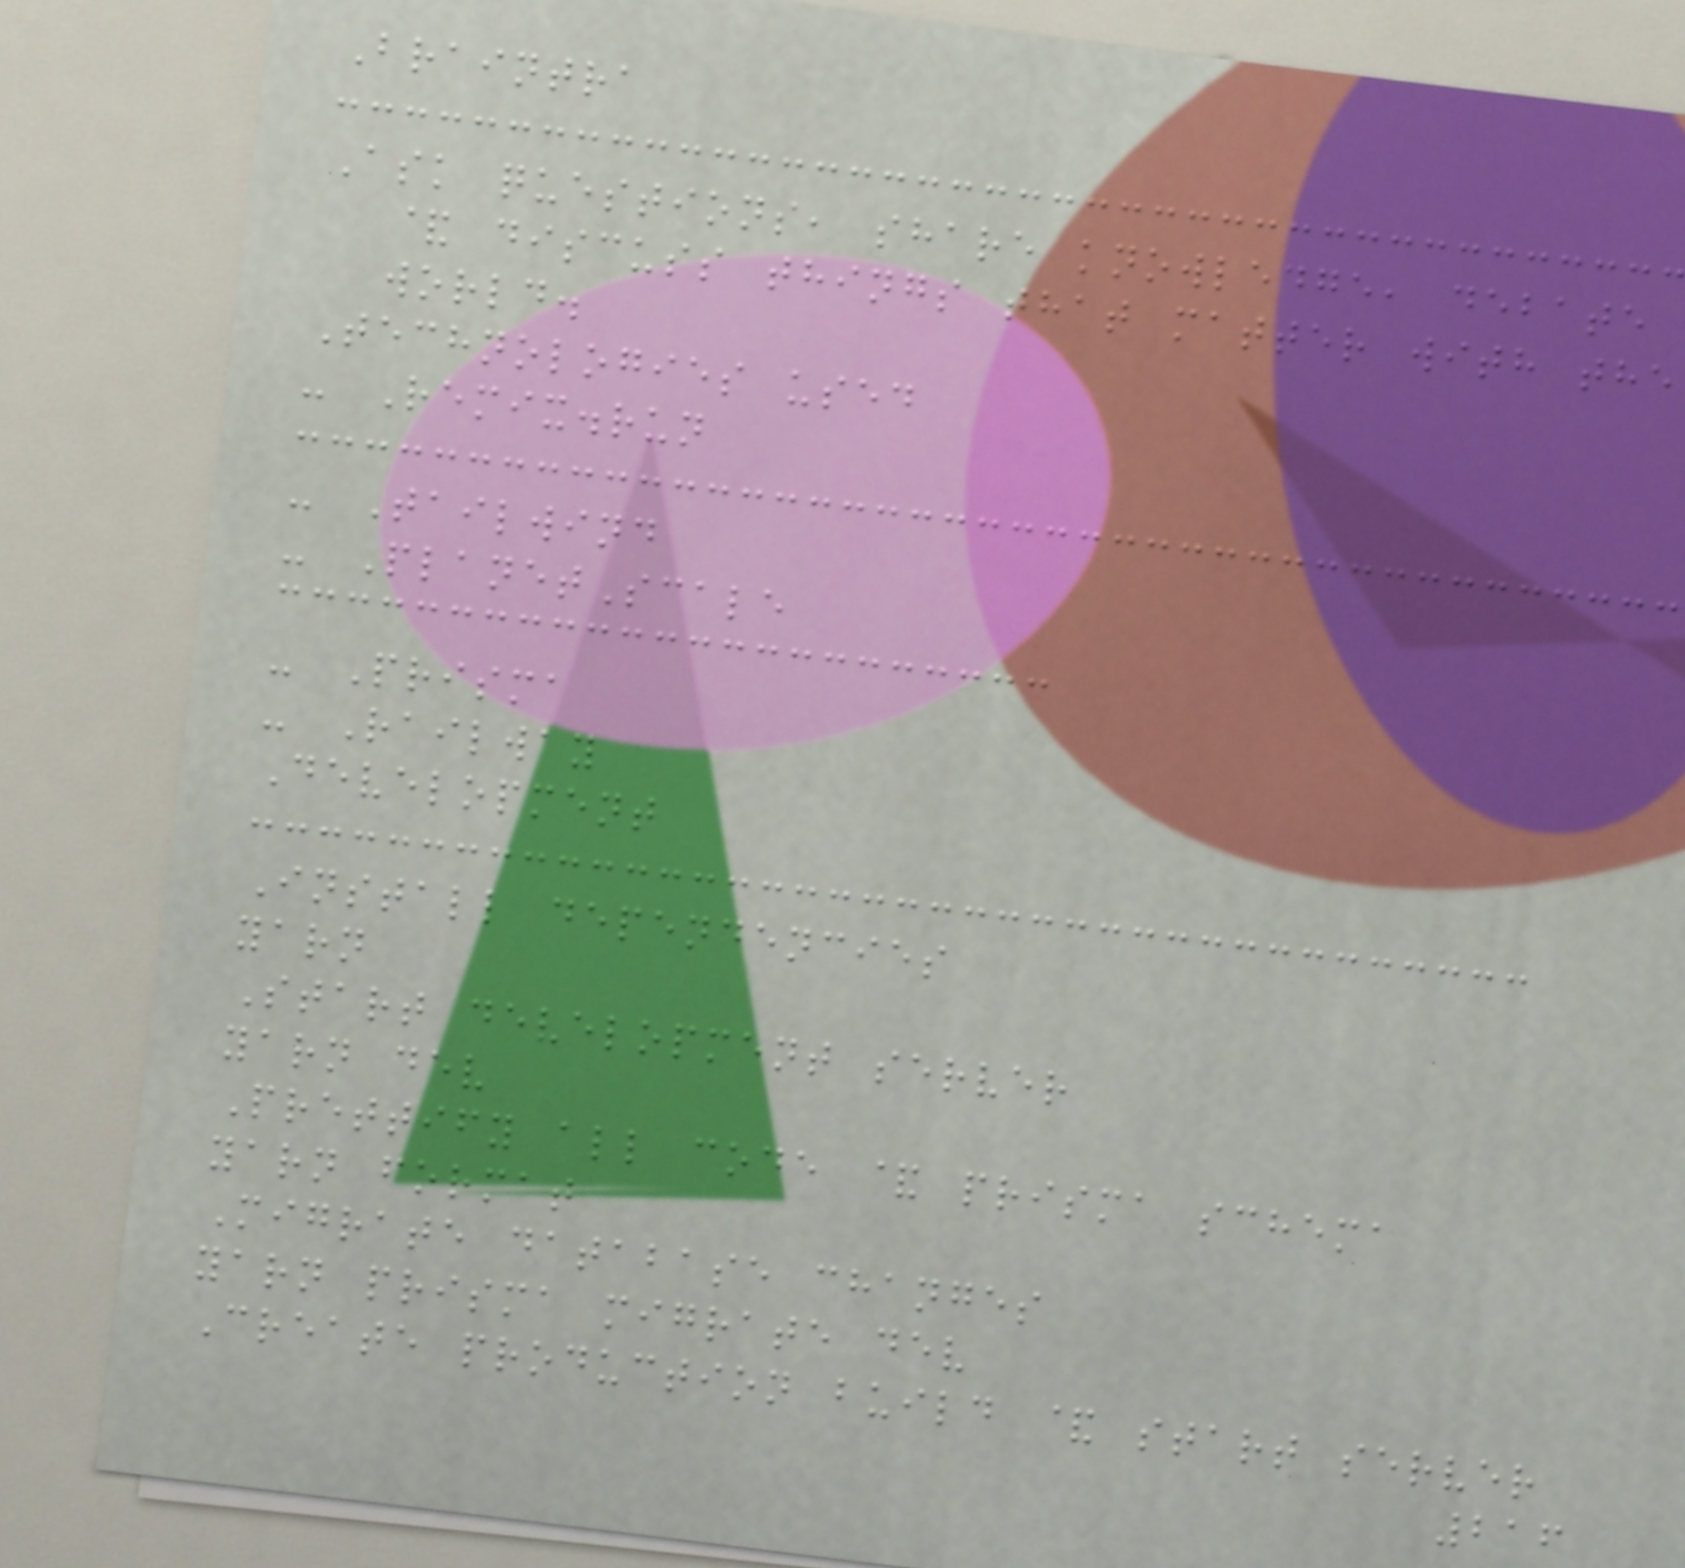Braintra
Ask questions, share knowledge, debate
& discuss things that matter with the
world.
Technologies used
- Remix.run
- Tailwind
- PlanetScale
- Prisma
- Railway
Development
Install dependencies
yarn
Start development server
yarn dev
Prettify all code & prisma schema
yarn format
Migrate database changes
yarn prisma migrate dev
Create production build & start server
216
